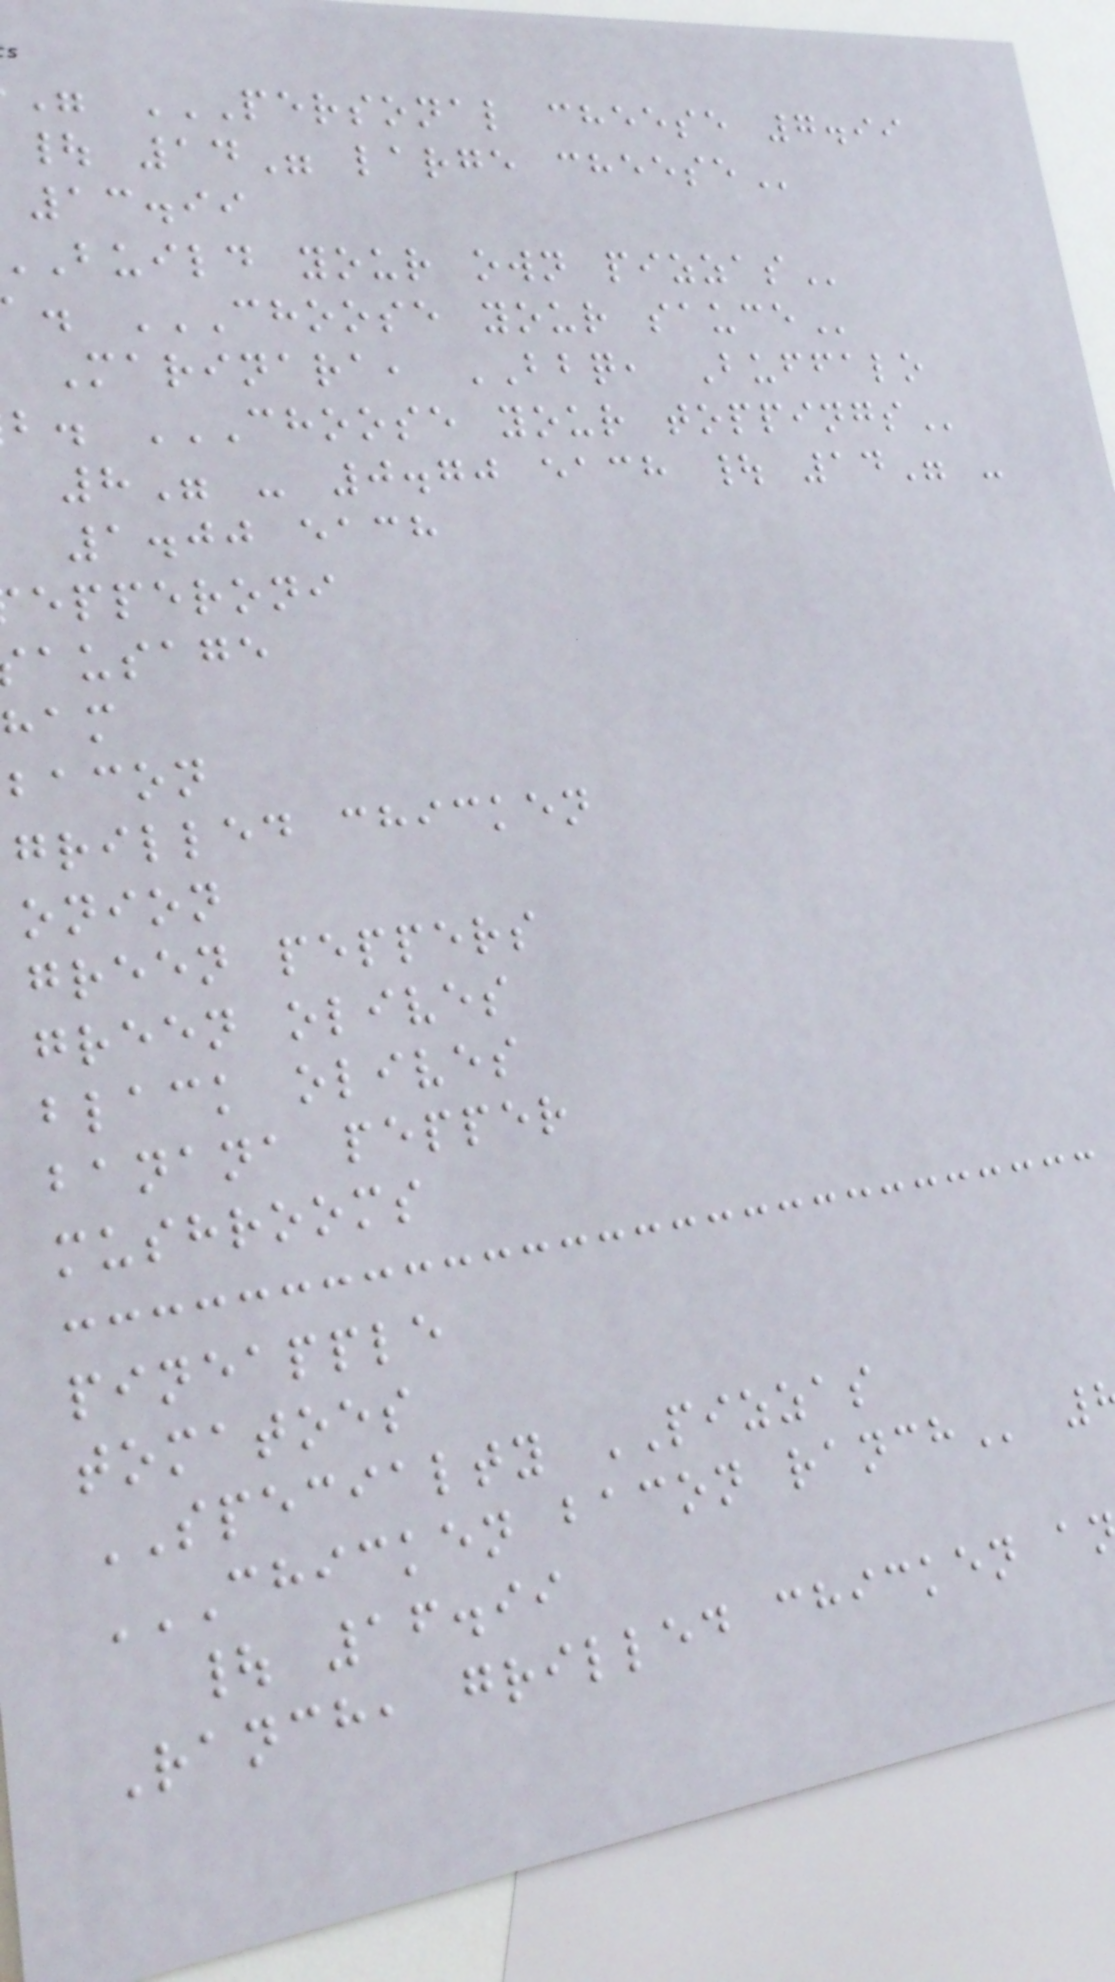| 14" large
13.99
build your own
a. CHOOSE YOUR SAUCE
Marinara, BBQ, Buffalo
b. CHOOSE YOUR TOPPINGS
8" - 0.70 each | 14" -
1.00 each
epperoni
ausage
ham
bacon
grilled chicken
onion
green peppers
green olives
black olives
banana pepper
mushrooms
pineapple
tomatoes
SPECIALTY PIZZAS
CHICKEN BACON RANCH
| 16.99
Ranch, grilled chicken a
